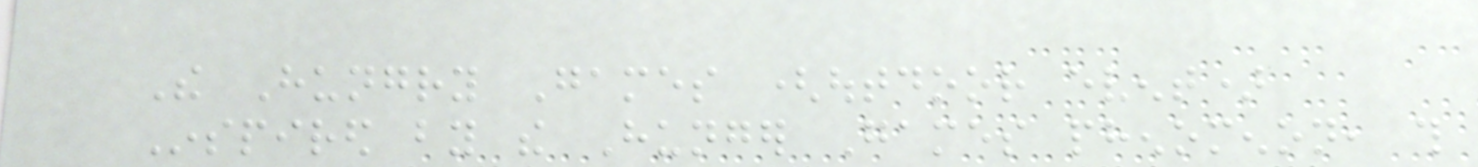The Hungry Games (outdoor event)
Inspired by the Hunger Games phenomenon, this
